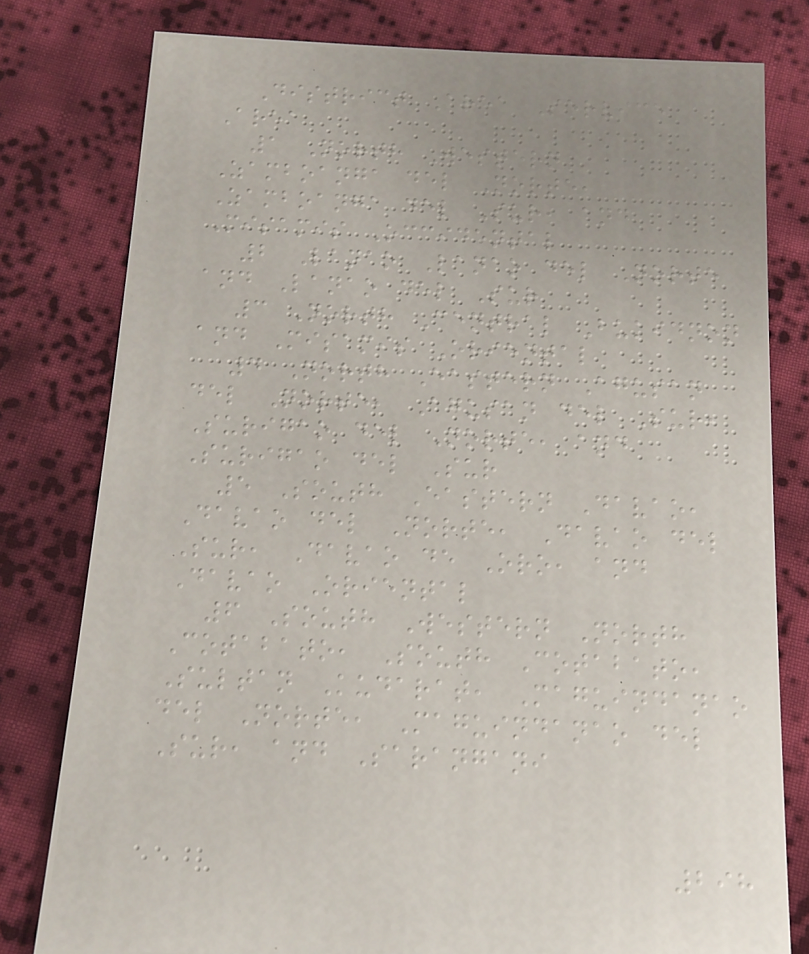District Area Service
Area
1 North Western
Zamboanga del Norte,
Zamboanga del Sur, and
Misamis Occidental
2 Lanao Lanao del Norte
and Lanao del Sur
3 North Central Bukidnon
and Misamis Oriental
4 North Eastern Agusan
del Norte, Agusan del Sur,
Surigao del Norte, and
Surigao del Sur
5 South Eastern Davao,
Davao del Norte, Davao del
Sur, Davao de Oro, and
Davao Oriental
6 South Western North
Cotabato, South Cotabato,
Sultan Kudarat, Maguindanao
del Norte, Maguindanao del
Sur, and Sarangani
298
